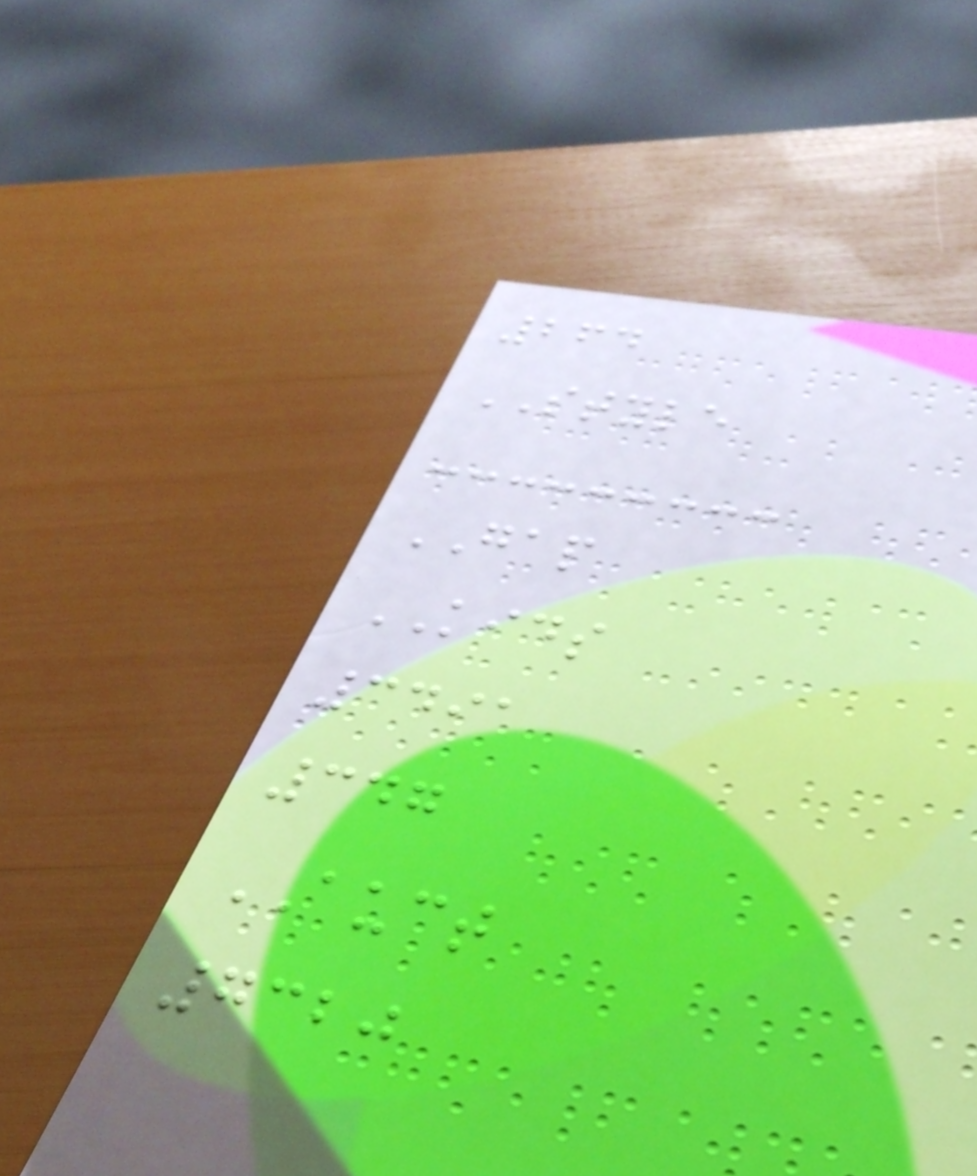264
STYLE
GAP
KIDS
3491
347
AUCT
7320
